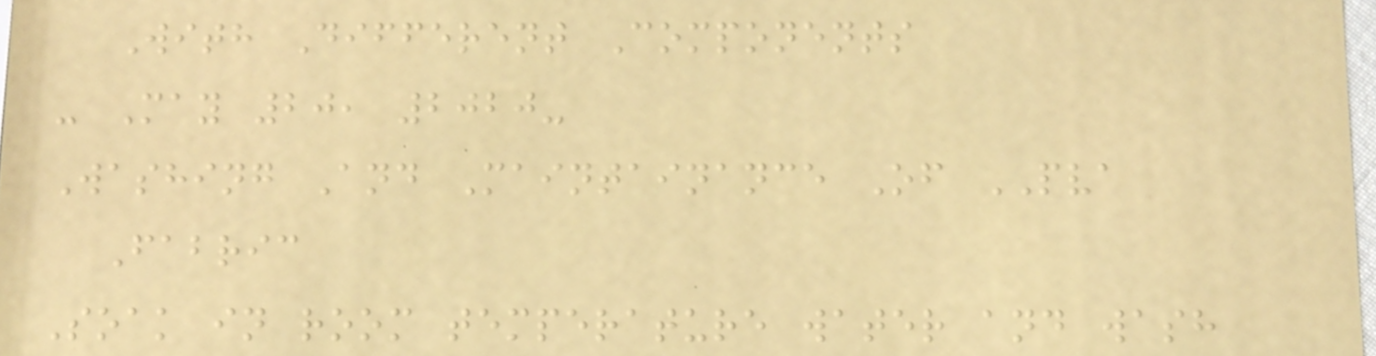With Different Components
- May 20, 2020-
Washing And Maintainance Of PVA
Fabric
Soak in room temperature water and wash
